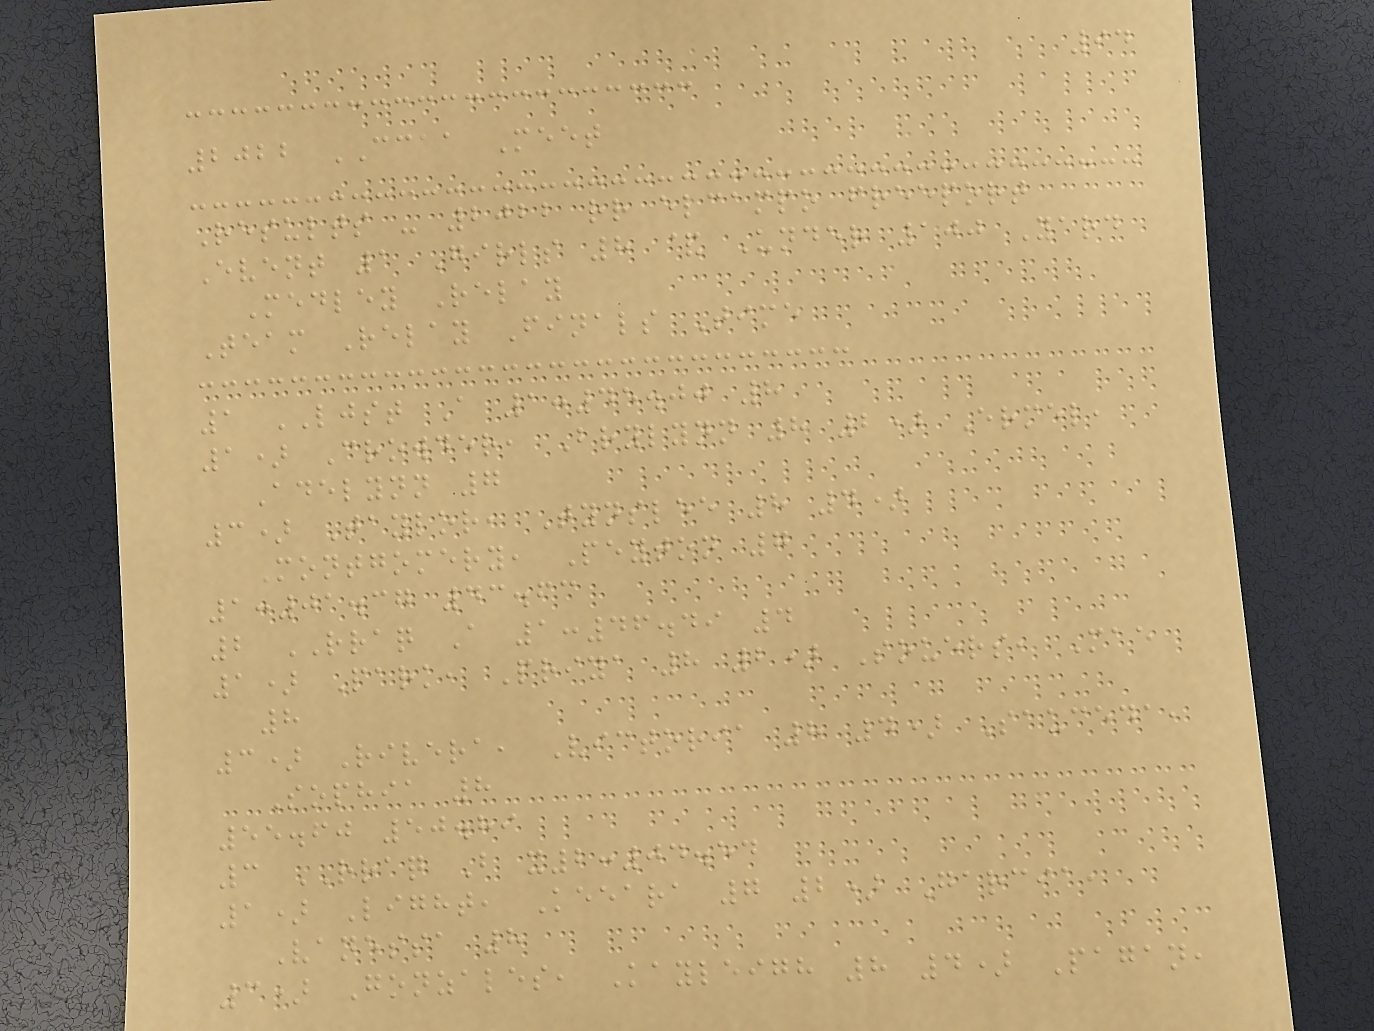94
2022 CCAA Meet
Results - 2022 rr elcampo freeport
Event 1 Girls 8 & Under 100 Yard
Medley Relay
Team Relay Finals Time
1 LJST A 1:45.00 8
1) Crowder, Brylynn 8 2) Ermel,
Adelynn 7
3) Taylor, Tynslee 8 4)
Montgomery, Peyton 7
1:01.37 43.63
2 RRAQ A 1:46.49 4
1) Park, Priya 8 2) Souers, Mae
8
3) Rivera, Victoria 8 4) Sauceda,
Sophia 8
55.60 50.89
3 RRAQ B x2:04.54
1) Light, Keeara 7 2) Garcia,
Vanessa 8
3) Gonzales, Kayleigh 8 4) Pagan,
